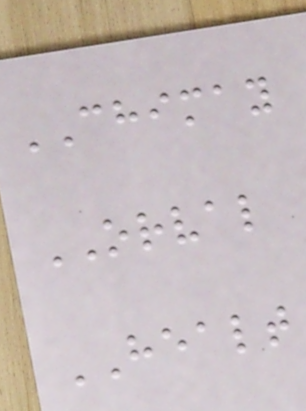CHIMAY
ORVAL
HEALT
